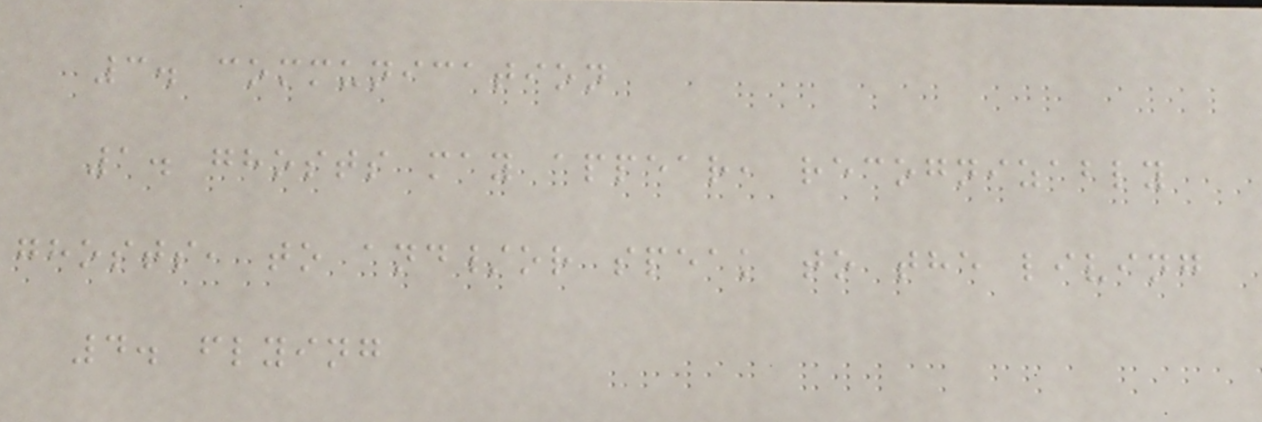3. communication
1. ghosts may appear, recognizably
ghosts, to and/or speak to the living
4. flying
